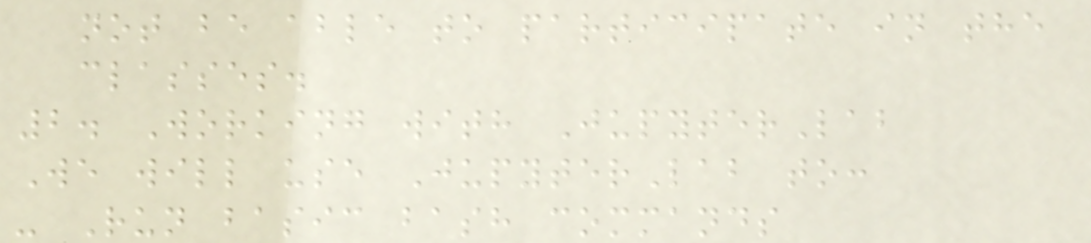not be able to participate in the
classes.
2. Working with JupyterLab
We will use JupyterLab to:
- Run basic bash commands
